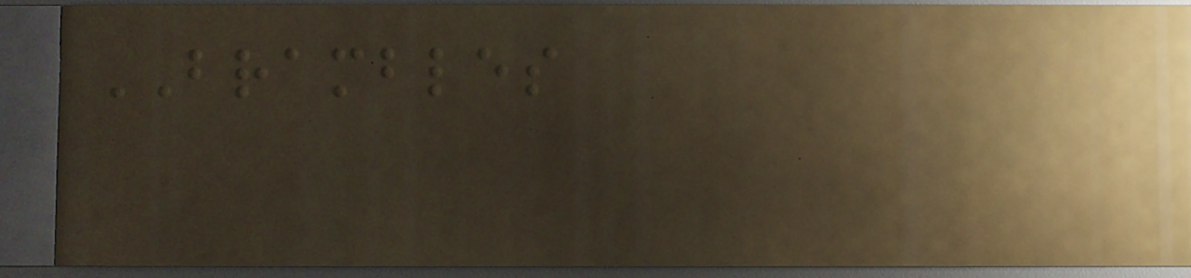BRAMBLES
